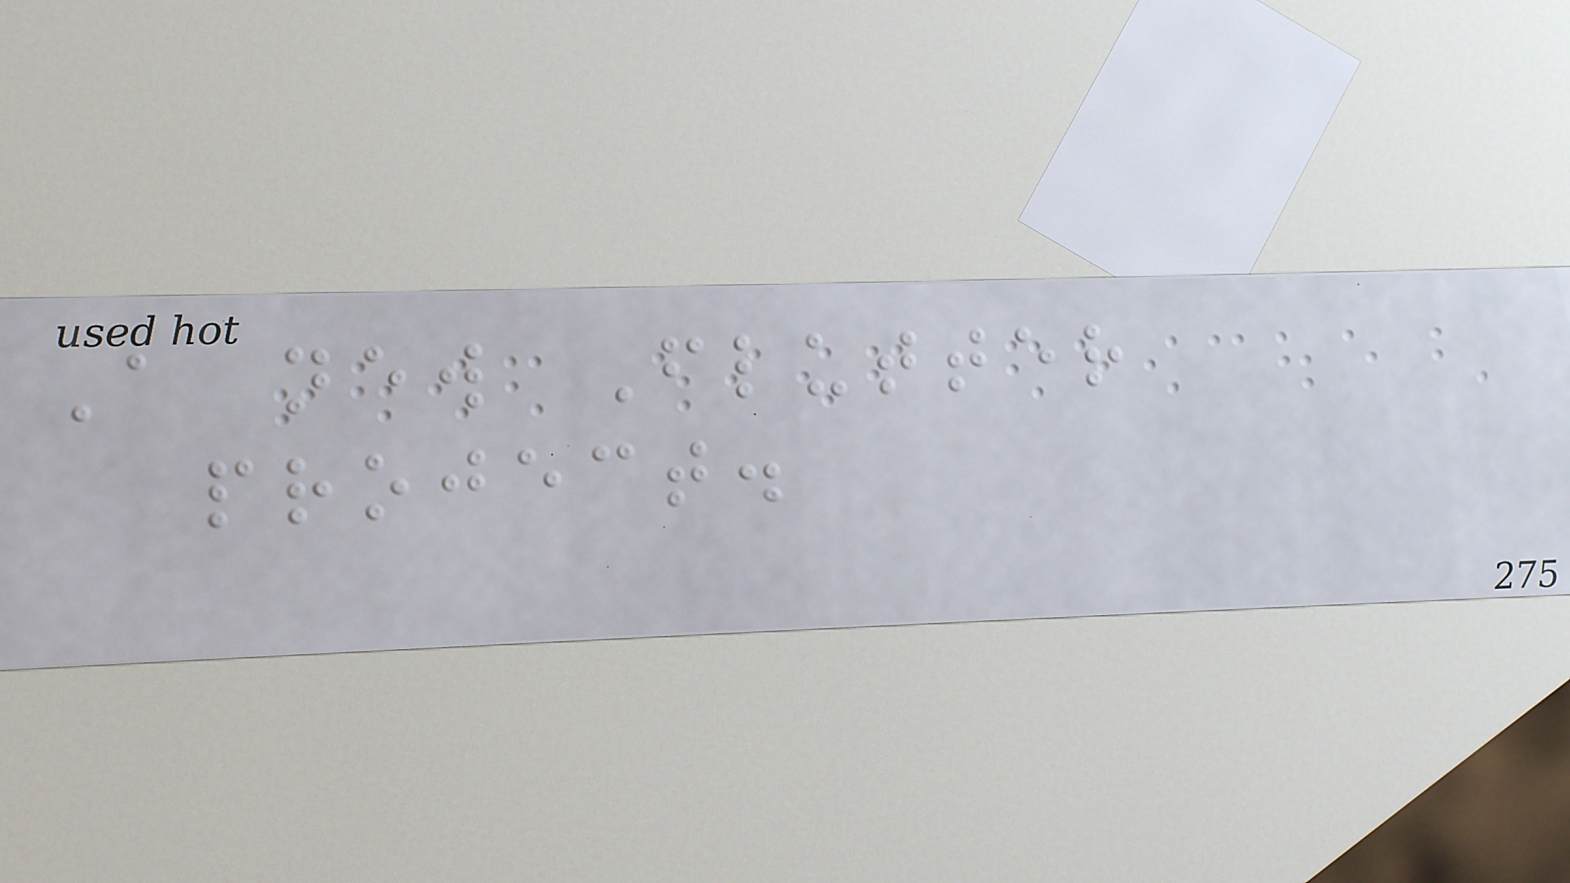A new Flutter
project.
